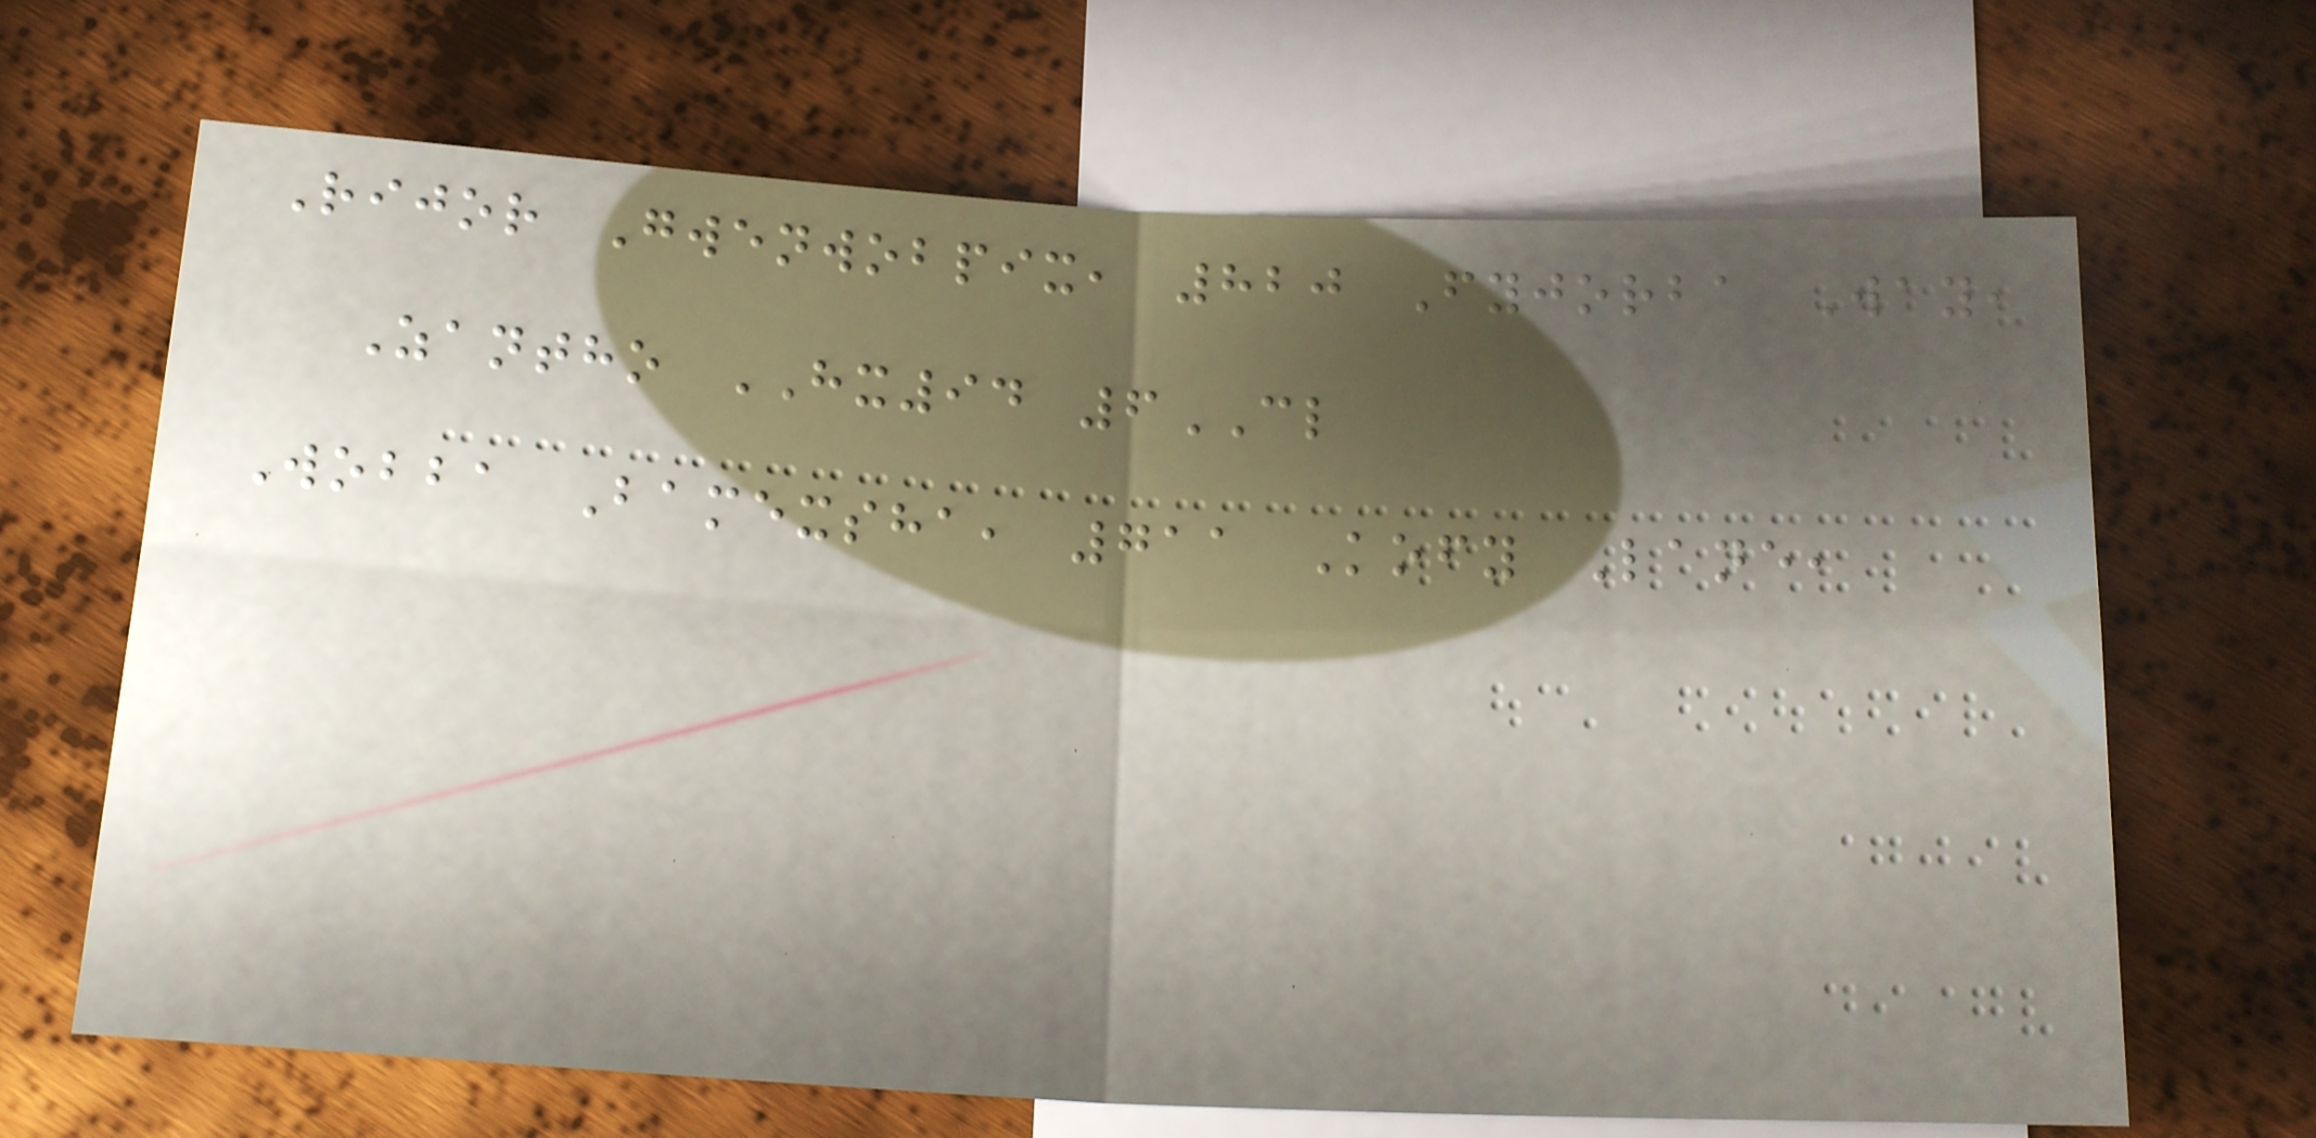Rijor Gwenwobpix, 820 Fyjorba Way,
Zantho HX94 6CL
Wobba Bamexsha, 711 Kofy Lane,
